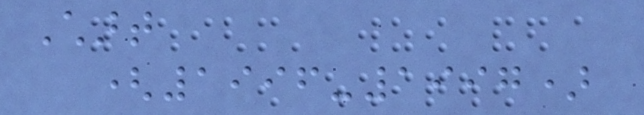Chart
(1996-1997)
